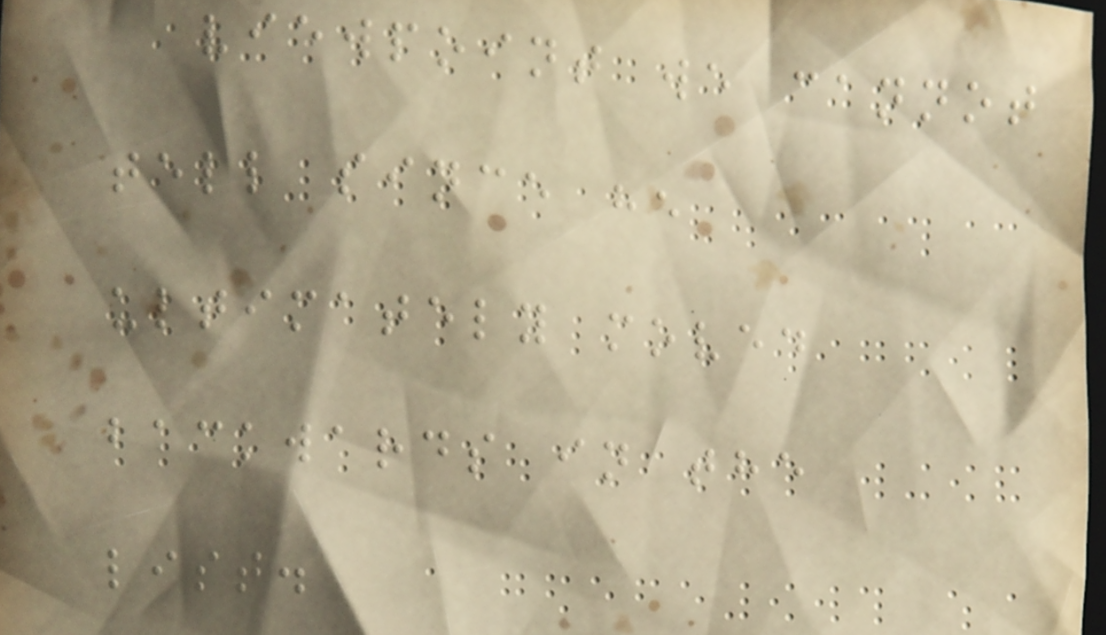viewpoint we cannot
tell since he
ultimately moved
backwards in the
list.
